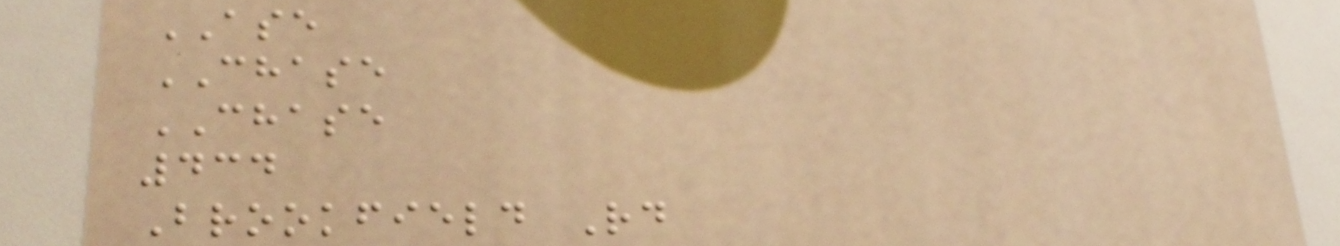ASE
CHASE
CHASE
434
Brookfield Rd
